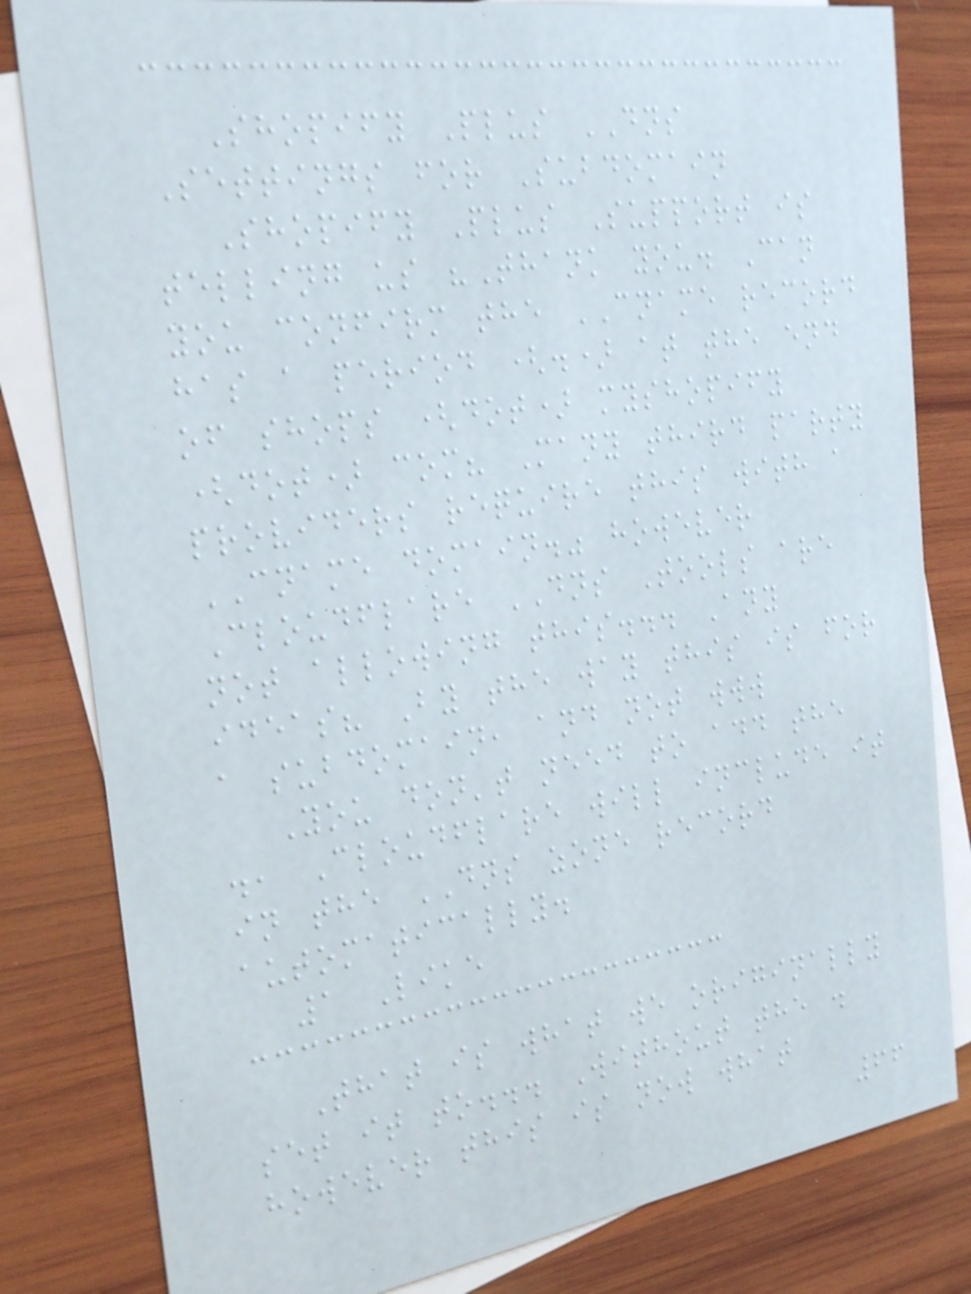Shopify Plus DNS
Settings for Subdomain
Shopify Plus Support is
telling us "Thank you. Can
you confirm the CNAME record
has a period (.) at the end
of shops (dot) myshopify
(dot) com? Many third party
providers require this with a
CNAME domain." however
Cloudflare DNS Tools are
not allowing this... Any
ideas? By the way this is for
a subdomain, and not www
You don't need to add the
., Cloudflare will include it
in the DNS zone record
automatically.
1 Like
That is what we originally
set it to... Without the .
however this is now what
66
